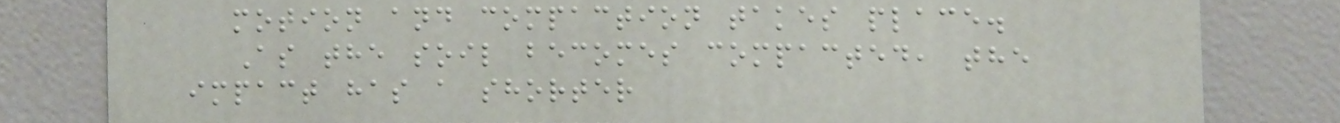motion and compaction takes place.
As the soil becomes compacted, the
impact has a shorter
